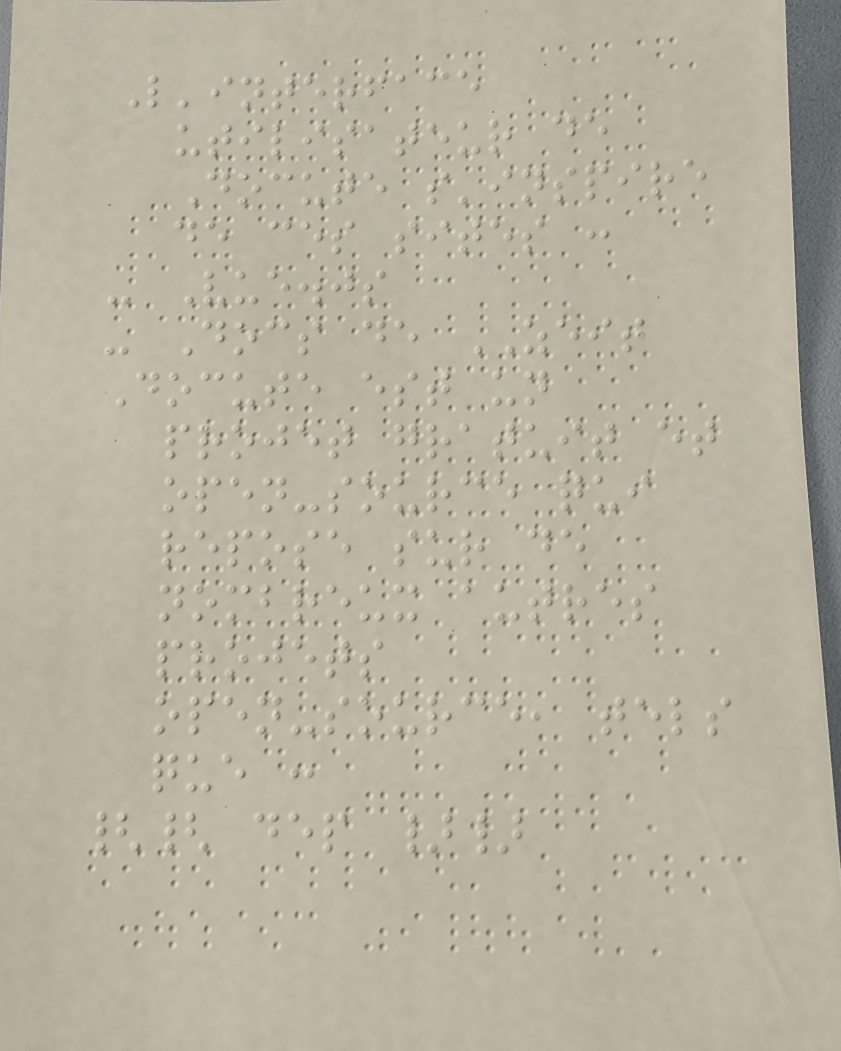L'interface
utilisateur de
Docute s'inspire
de ces sites :
- Vue.js
- Docs de ZEIT
Docute est un
projet gratuit et
open-source qui
repose sur de
nombreux autres
projets
open-source, tels
que :
{{ dep }}
